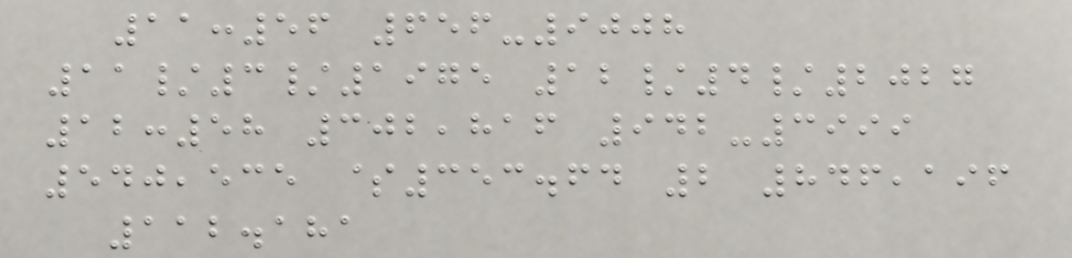11:56 656-9008
11/3/1975 12/4/2027
12:58 302,816 942-3999
540,535 $353.64 2 846,196
112.181
